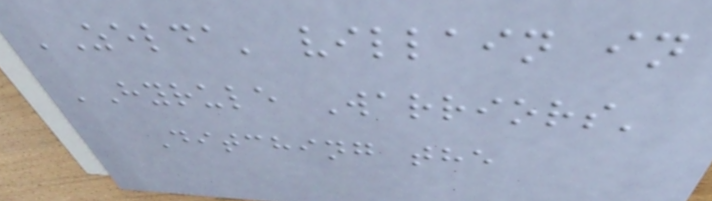'Zelda' villain in
'Hyrule Warriors'
Ditching the
